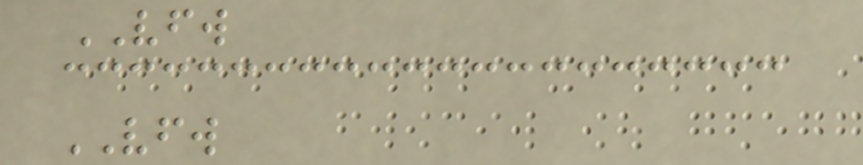VFW
VFW
